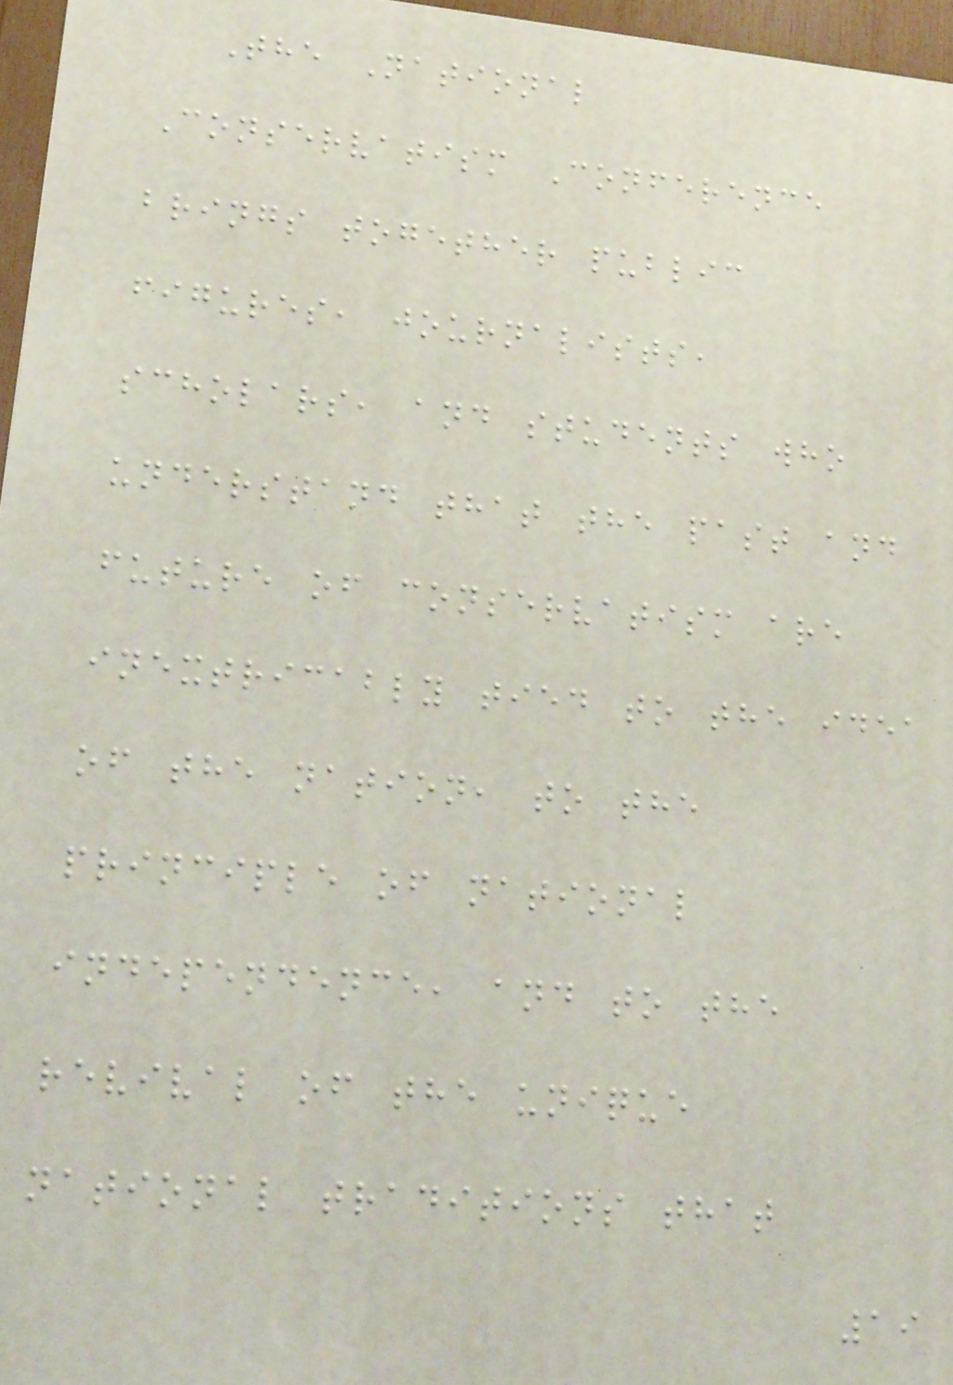The National
Conservatism Conference
brings together public
figures, journalists,
scholars, and students who
understand that the past and
future of conservatism are
inextricably tied to the idea
of the nation, to the
principle of national
independence, and to the
revival of the unique
national traditions that
19
